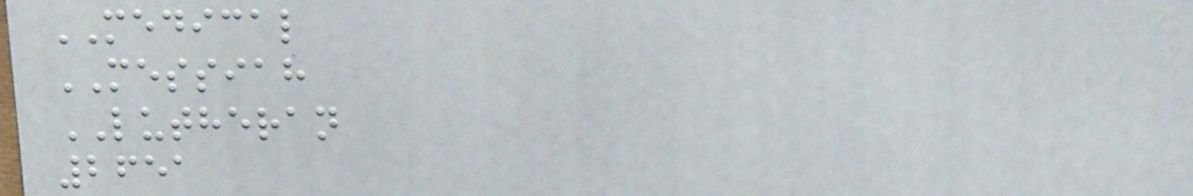MEDICAL
MESSIAH
LUTHERAN
2651
